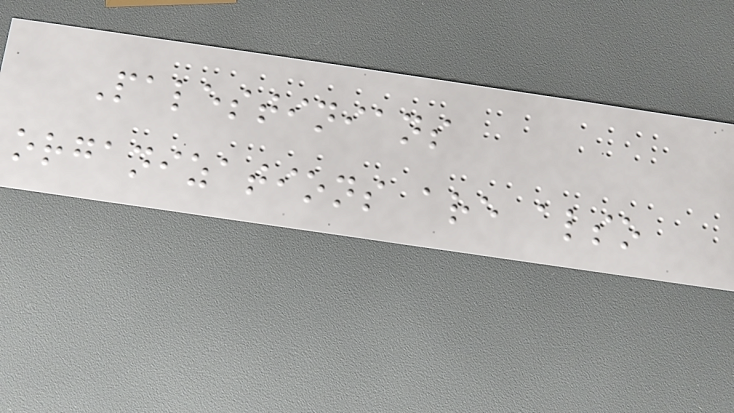Palestinians
organizations are also
